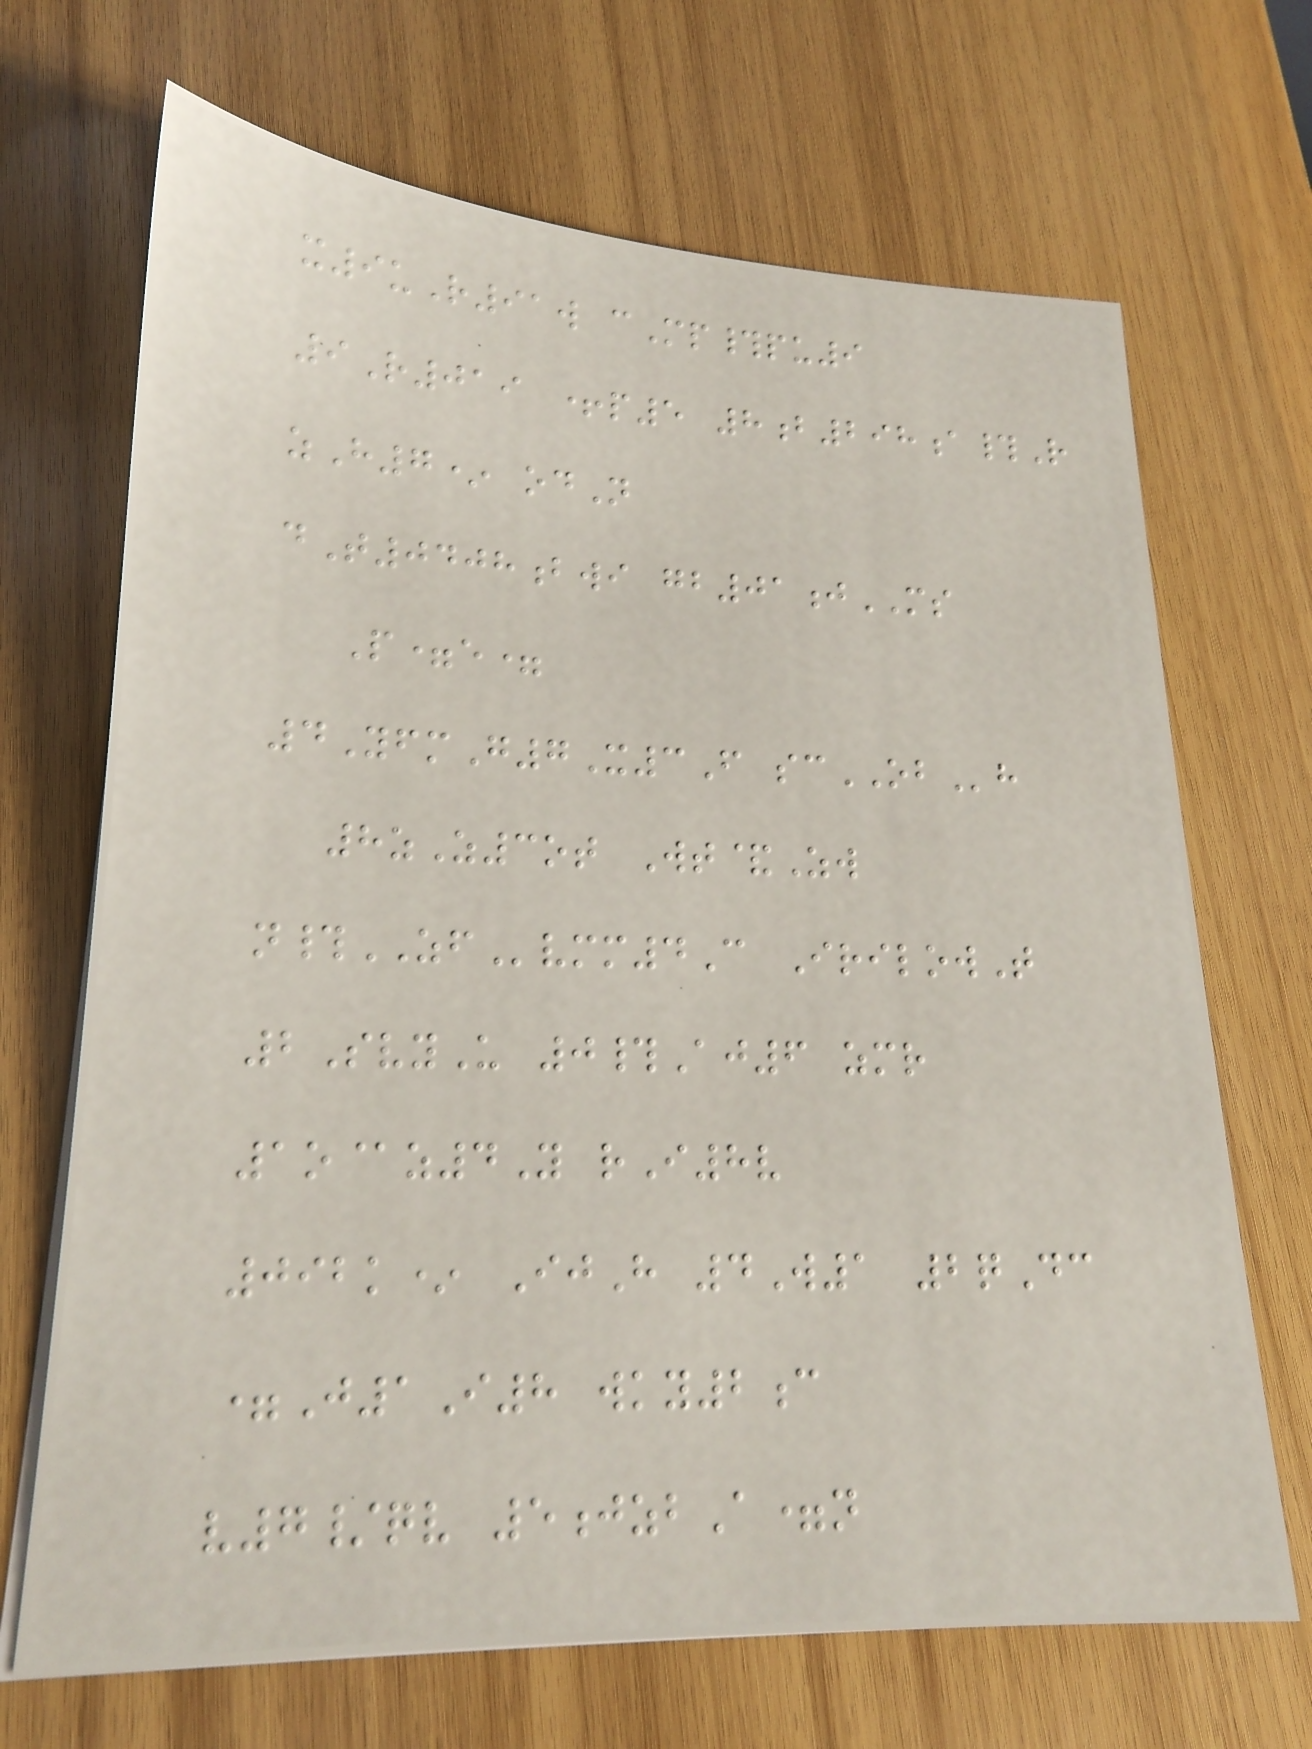x9uR91w cMp#pu9
9R019 +p5 8b298a#R
zH7* odN
dT0408bwi gb01jMS
P=e=
4YfmG7X3F scOBh
8zZ3ot Wt&Zw
n#ZFvmm4C IrilowT
2SvyU 0#Aj6 zmr
1o@z4Y rI8v
092k* IjH 4W1 2qDc
=J1I8 wky2c
v7/qv 5jzbA=n
